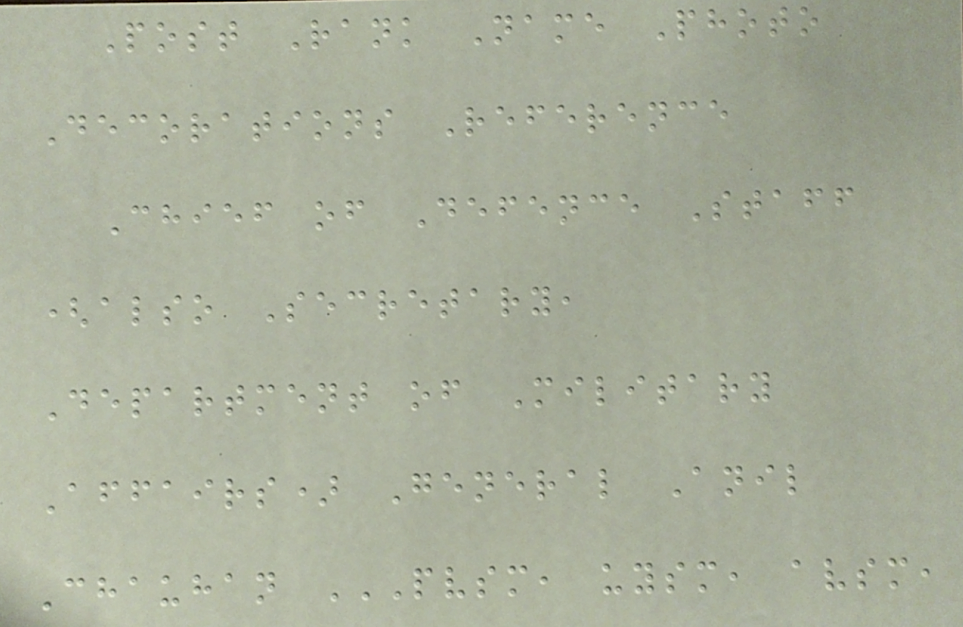Post Rank Name Photo
Decorations Reference
Chief of Defence Staff
(also Secretary,
Department of Military
Affairs) General Anil
Chauhan PVSM, UYSM, AVSM,
